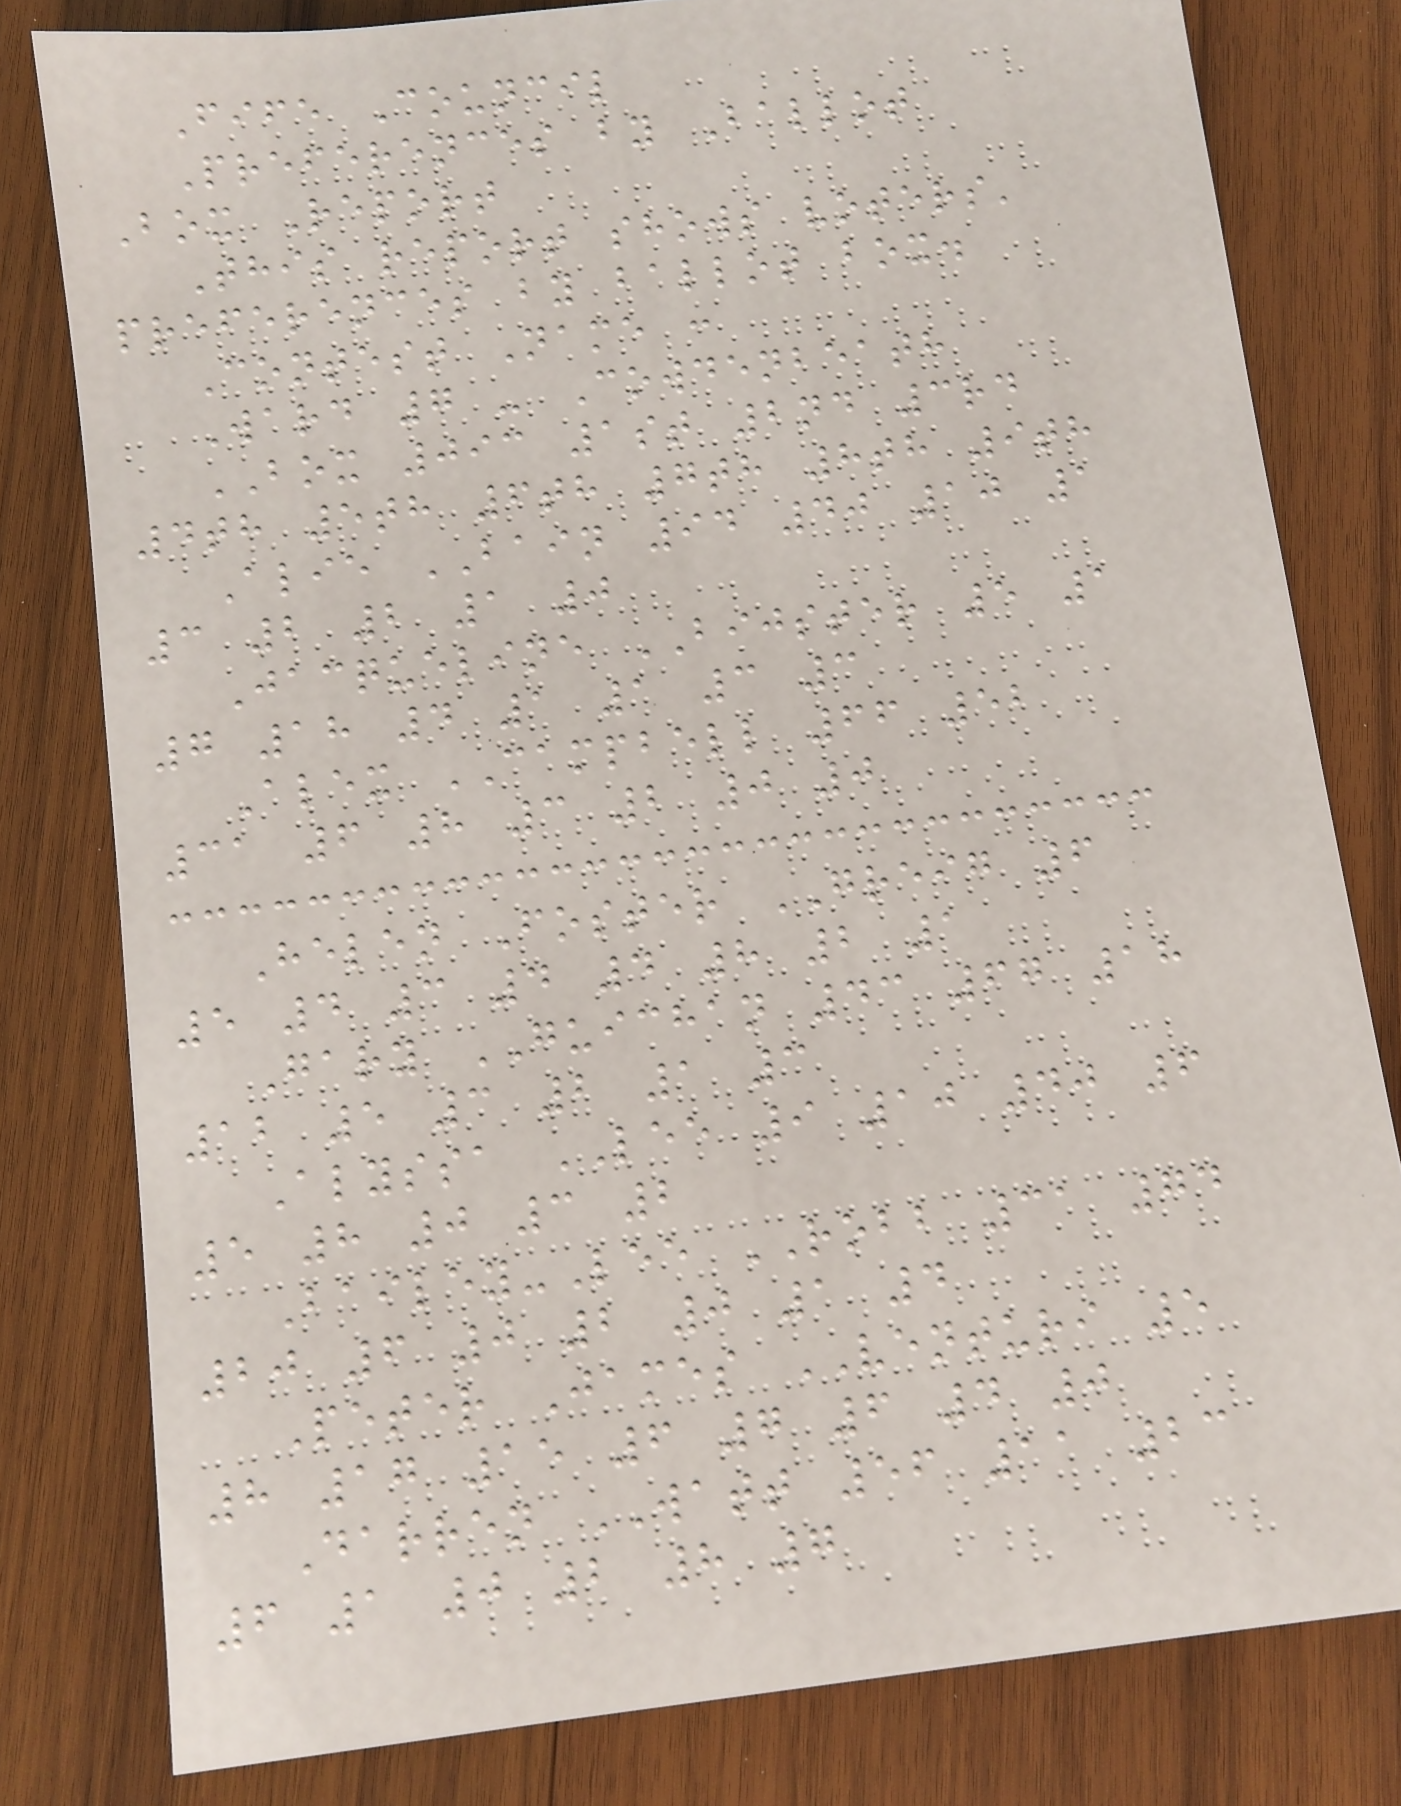Fife Council
Preferences by Ballot
Box Report
This report shows voters'
preferences by ballot box.
Contest Name :
Ward 7 - Cowdenbeath
BOX 093 1st 2nd 3rd
4th 5th 6th 7th 8th 9th
Alie BAIN 94 40 10 1
3 2 2 1 0
Jacqueline BIJSTER 5 1
7 18 4 1 1 3 3
Alex CAMPBELL 66 52
31 6 8 3 2 0 0
Helen Foster GREIG 6
5 4 3 4 4 8 2 1
Gary GUICHAN 43 67 18
12 5 3 2 1 3
Alyssa LEE 9 10 40 6
5 8 0 3 2
Bailey-Lee ROBB 31 74
20 6 0 2 0 1 4
Peter James VENTURI 5
8 17 15 6 7 6 4 0
Darren WATT 56 11 23
6 1 0 2 8 7
